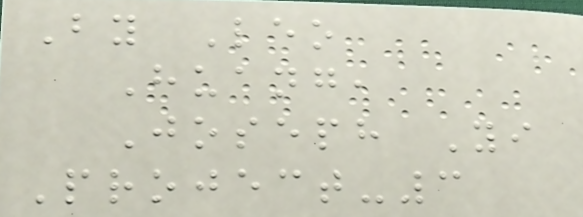By Leo
Huang,
Joseph Yi
Project-3
